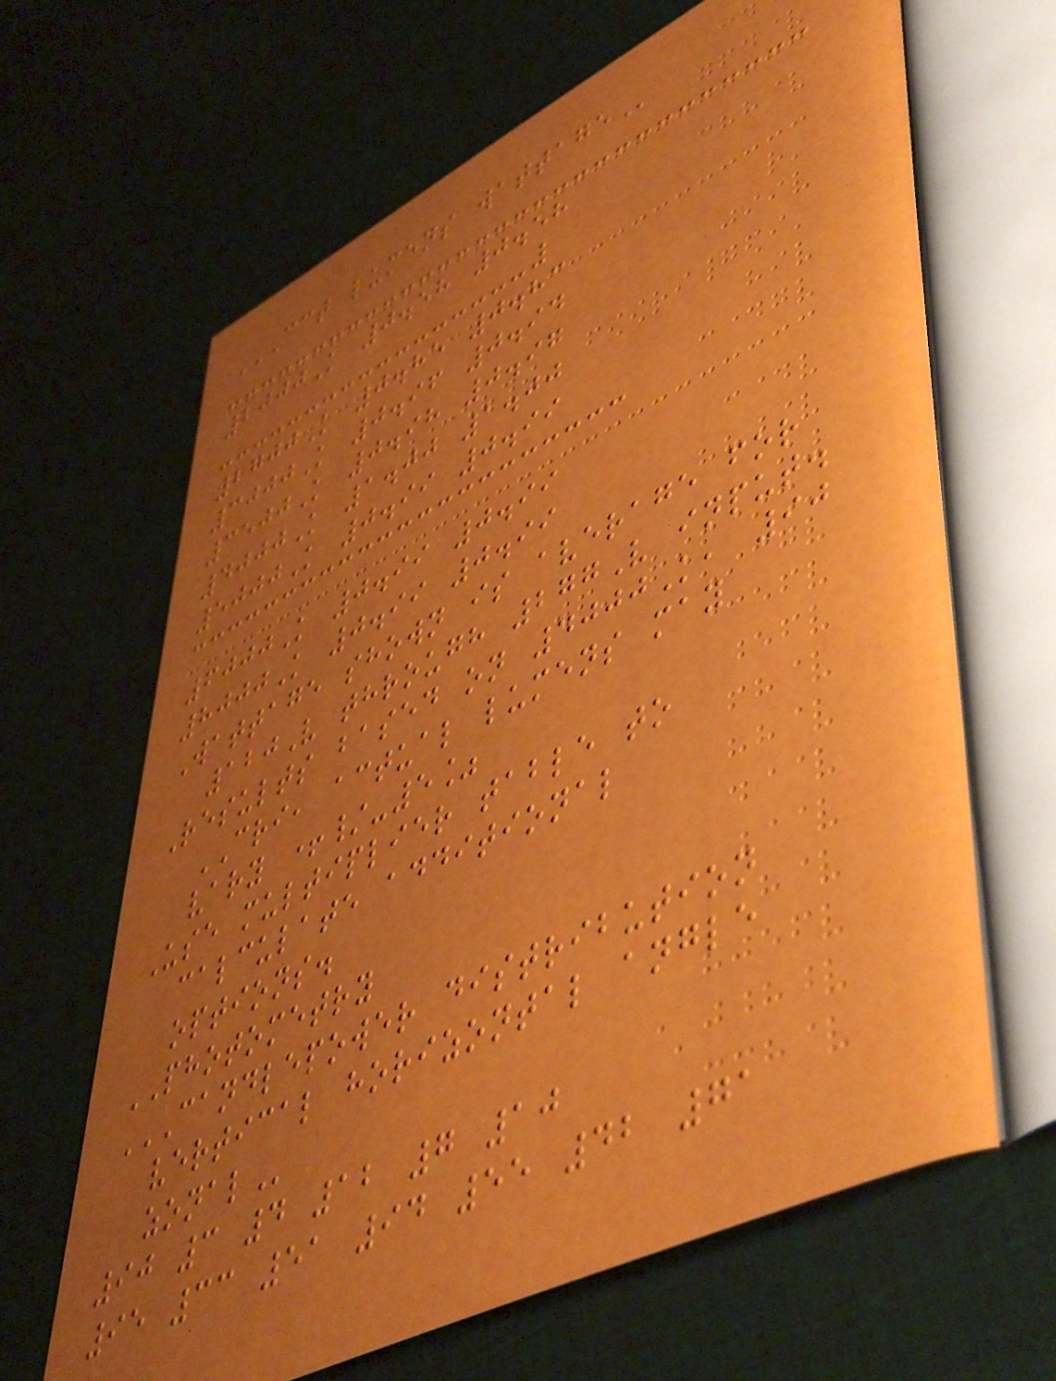CCT LUMENS WATTAGE
2000K 0.58 0.58
2700K 0.85 0.83
3000K 0.96 0.94
3500K 0.98 0.97
4000K 1.00 1.00
5000K 0.99 0.99
6000K 0.99 0.99
8000K 0.99 0.99
Wattage shown is average for
120V through 277V input.
Results based on 4000K, 90
CRI, actual lumens may
vary +/-5%
Use multiplier table to
calculate additional
options.
PHOTOMETRY
CANDLEPOWER DISTRIBUTION
VERTICAL HORIZONTAL ANGLE
ZONAL
90 3 4 12 7 10
95 33 51 94 55 42 71
